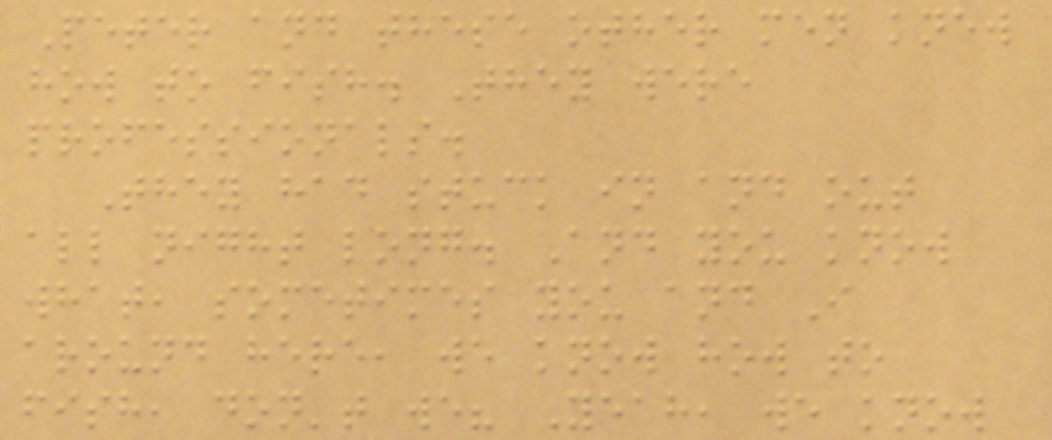Peter and these other men knew
how to fish. They were
professionals.
They had stuck in and out
all night long. And you know
what, sometimes you and I
around here, we know how to
fish, don't we? Yeah, we know
